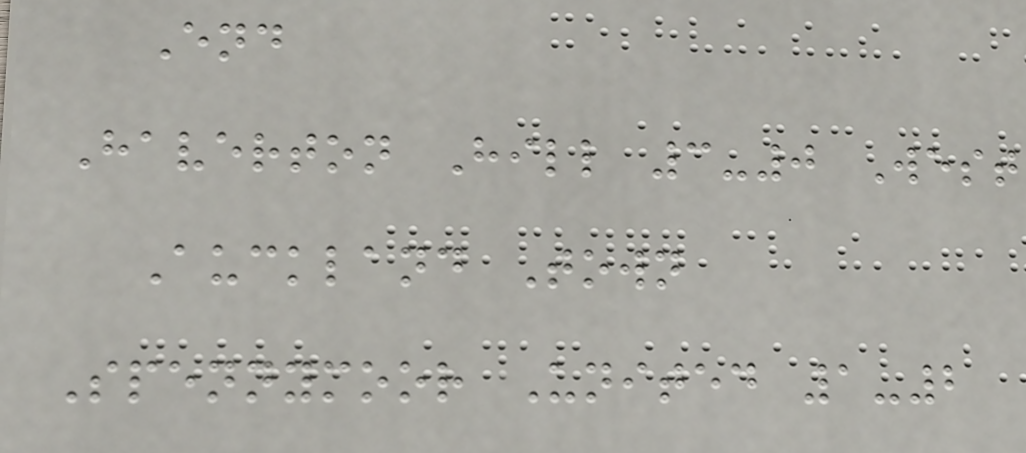End
Haverton Hill 3-0 West
Auckland Town
Spennymoor United 1-2
